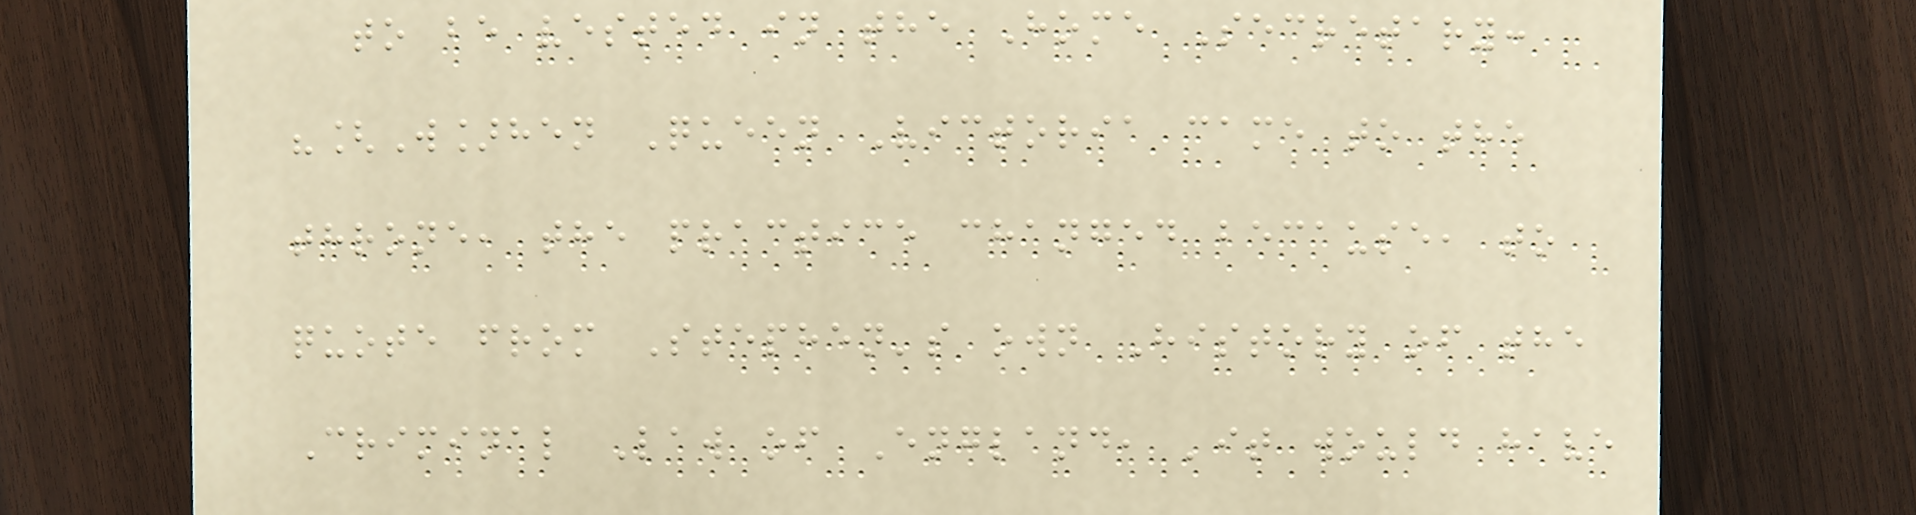to be vested in the Home Secretary:
"[W]hen Queen Victoria came to the
throne, the practice changed because, to
quote from Stephen's own History of the
Criminal Law of England, 'it would have
